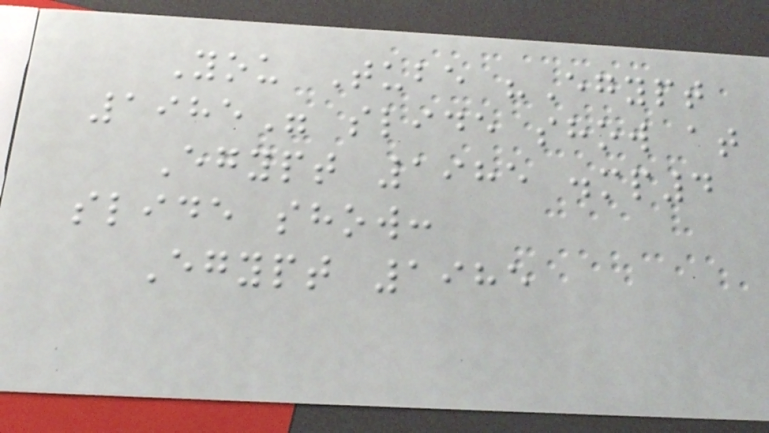You Tube "Egypt
1985" slide show at
Egypt 1985 .mp4
slide show:
Egypt 1985
